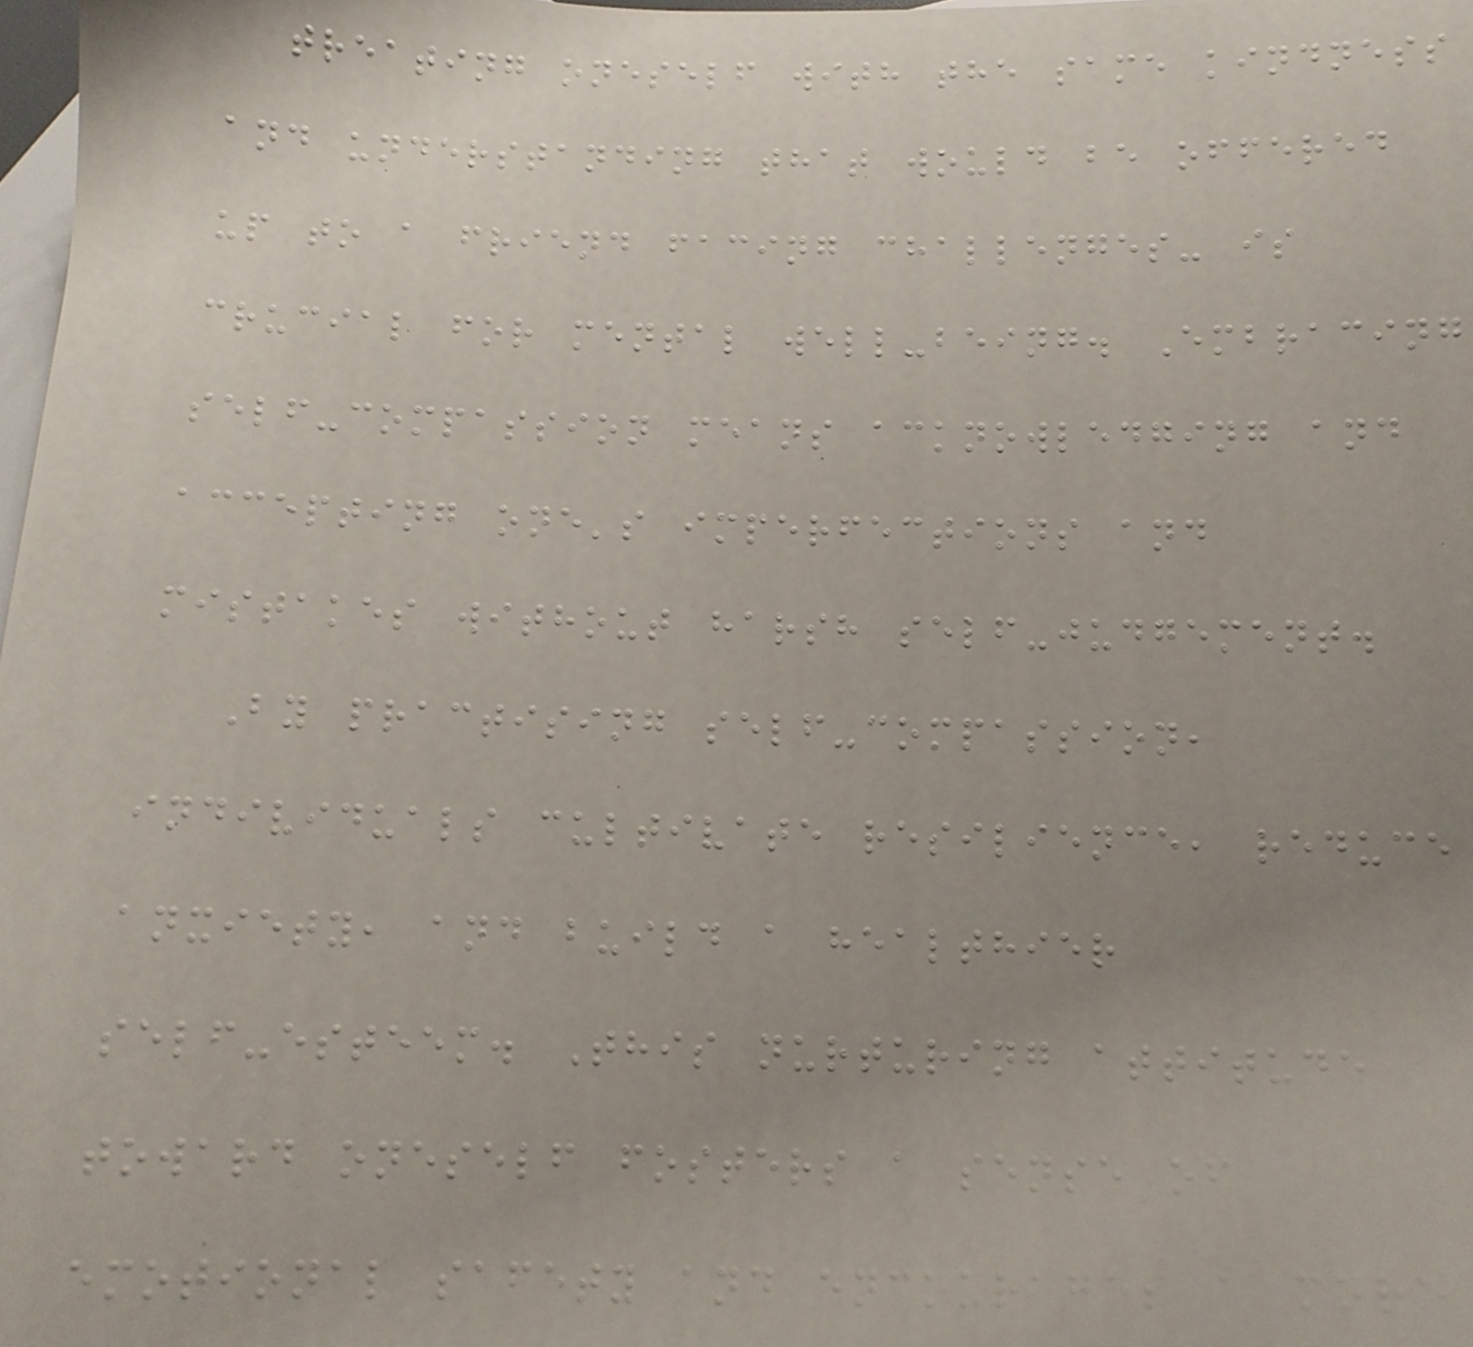treating oneself with the same kindness
and understanding that would be offered
up to a friend facing challenges- is
crucial for mental well-being. Embracing
self-compassion means acknowledging and
accepting one's imperfections and
mistakes without harsh self-judgement.
By practising self-compassion,
individuals cultivate resilience, reduce
anxiety, and build a healthier
self-esteem. This nurturing attitude
toward oneself fosters a sense of
emotional safety and encourages a more
